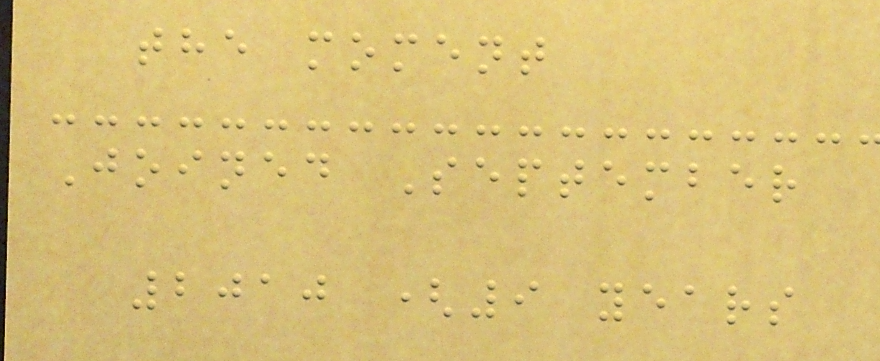the moment
Joined September
2010 (9 years
